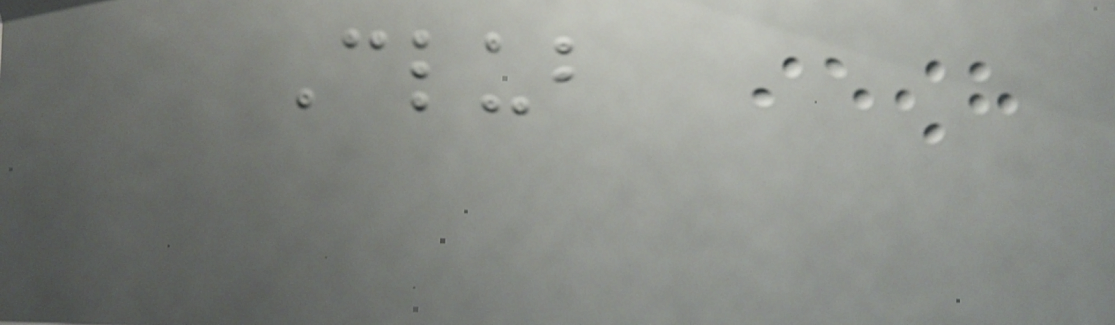Club
